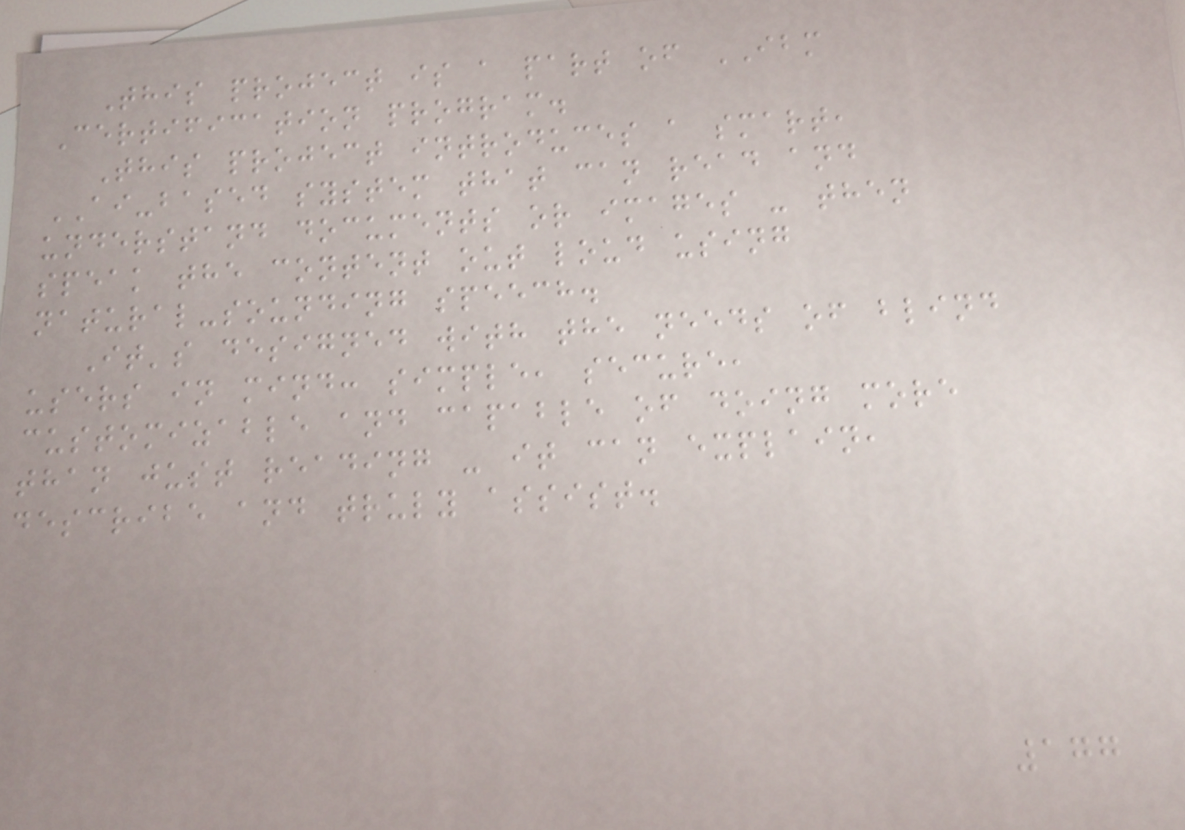This project is a part of IBM
Certification program.
This project introduces a smart,
AI-based system that can read and
understand documents or images - then
speak the content out loud using
natural-sounding speech.
It's designed with the needs of blind
users in mind: simple, secure,
customizable and capable of doing more
than just reading - it can explain,
describe and truly assist.
177
